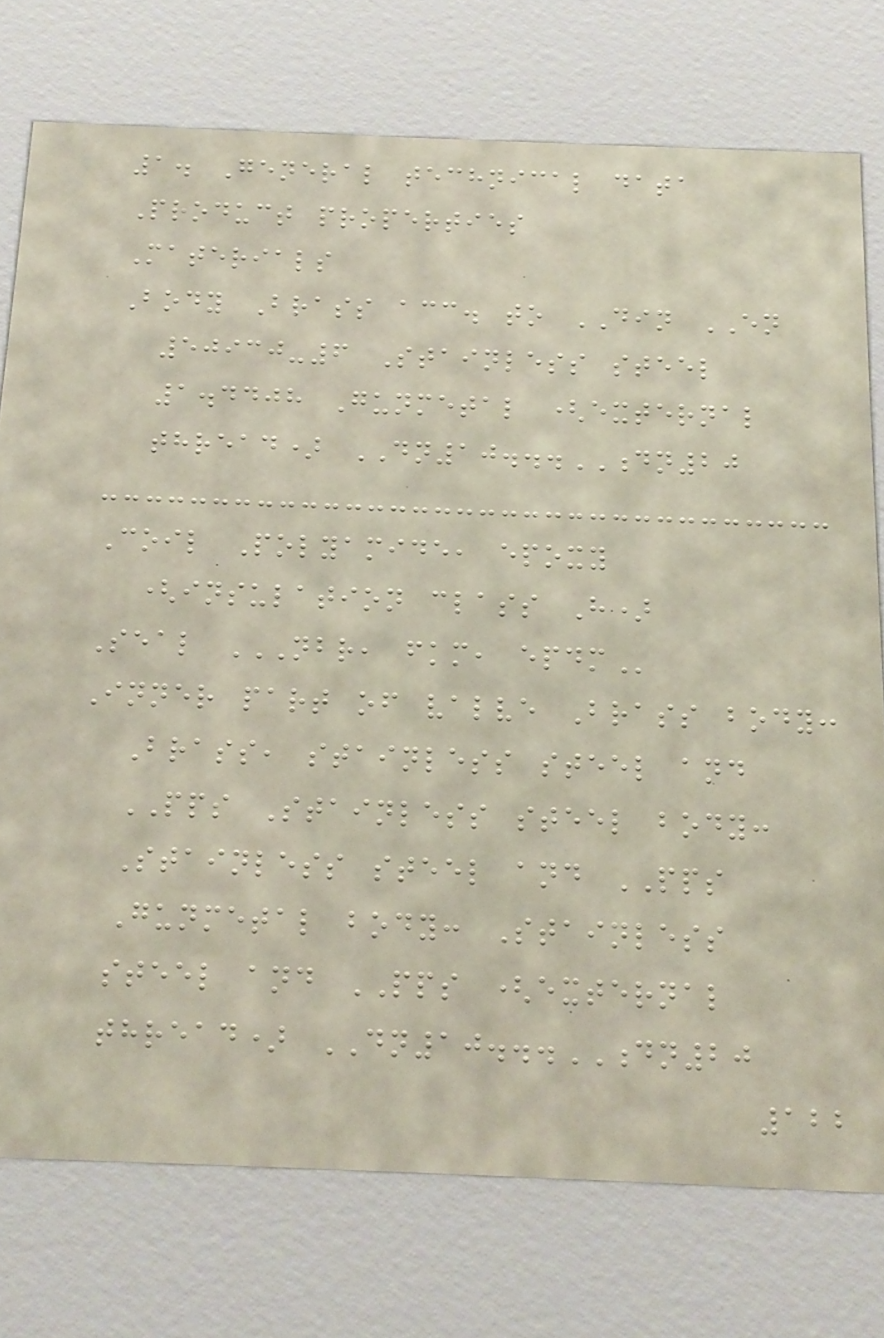1. General technical data
Product properties
Materials
Body Brass acc. to DIN EN
50930-6 Stainless steel
1.4408 Gunmetal (external
thread) DN10...DN20
Coil Polyamide, epoxy
(insulation class H)
Seal NBR, FKM, EPDM
Inner part of valve Brass body:
Brass, stainless steel and
PPS Stainless steel body:
Stainless steel and PPS
Gunmetal body: Stainless
steel and PPS (external
thread) DN10...DN20
122
